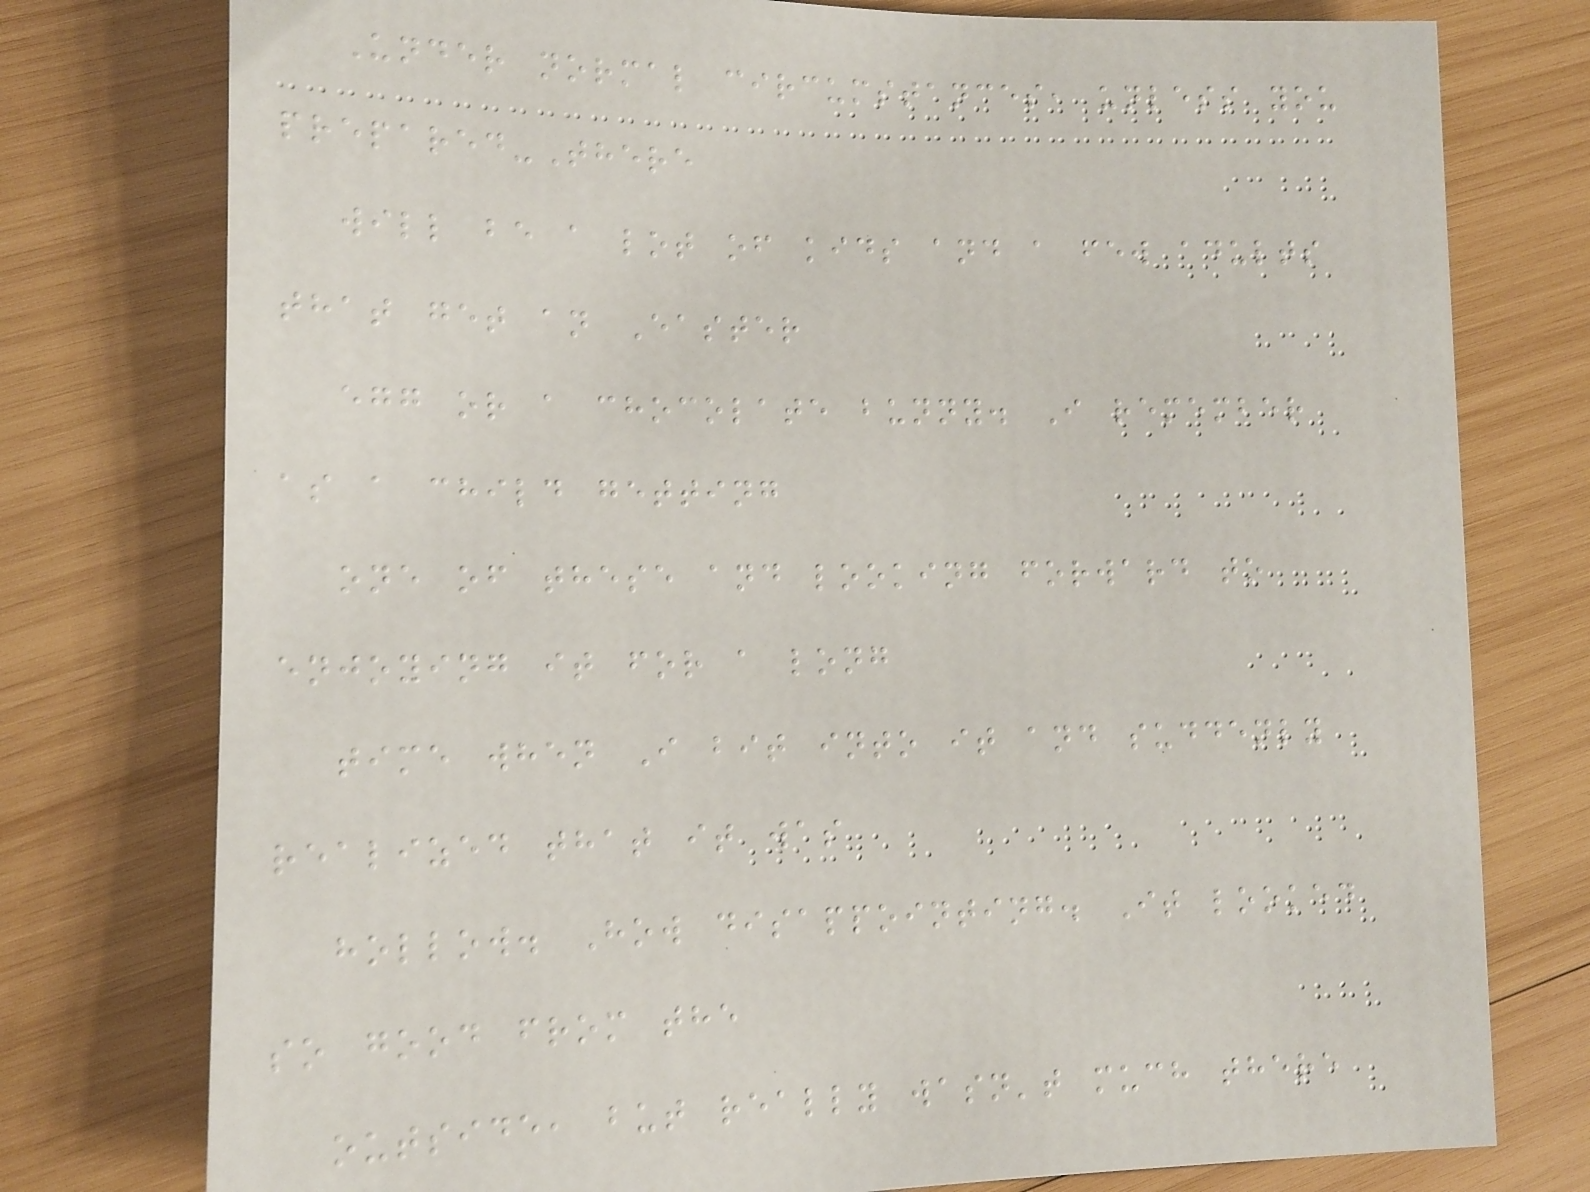Under normal circumstances, unless you
prepared-There
will be a lot of kids and a few adults
that get an Easter
egg or a chocolate bunny. I remember
as a child getting
one of these and looking forward to
enjoying it for a long
time when I bit into it and suddenly
realized that it was
hollow. How disappointing. It looked
so good from the
outside, but really wasn't much there
